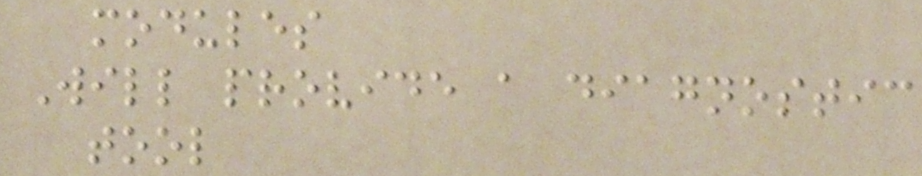modules
Will provide a diagnostic
tool
